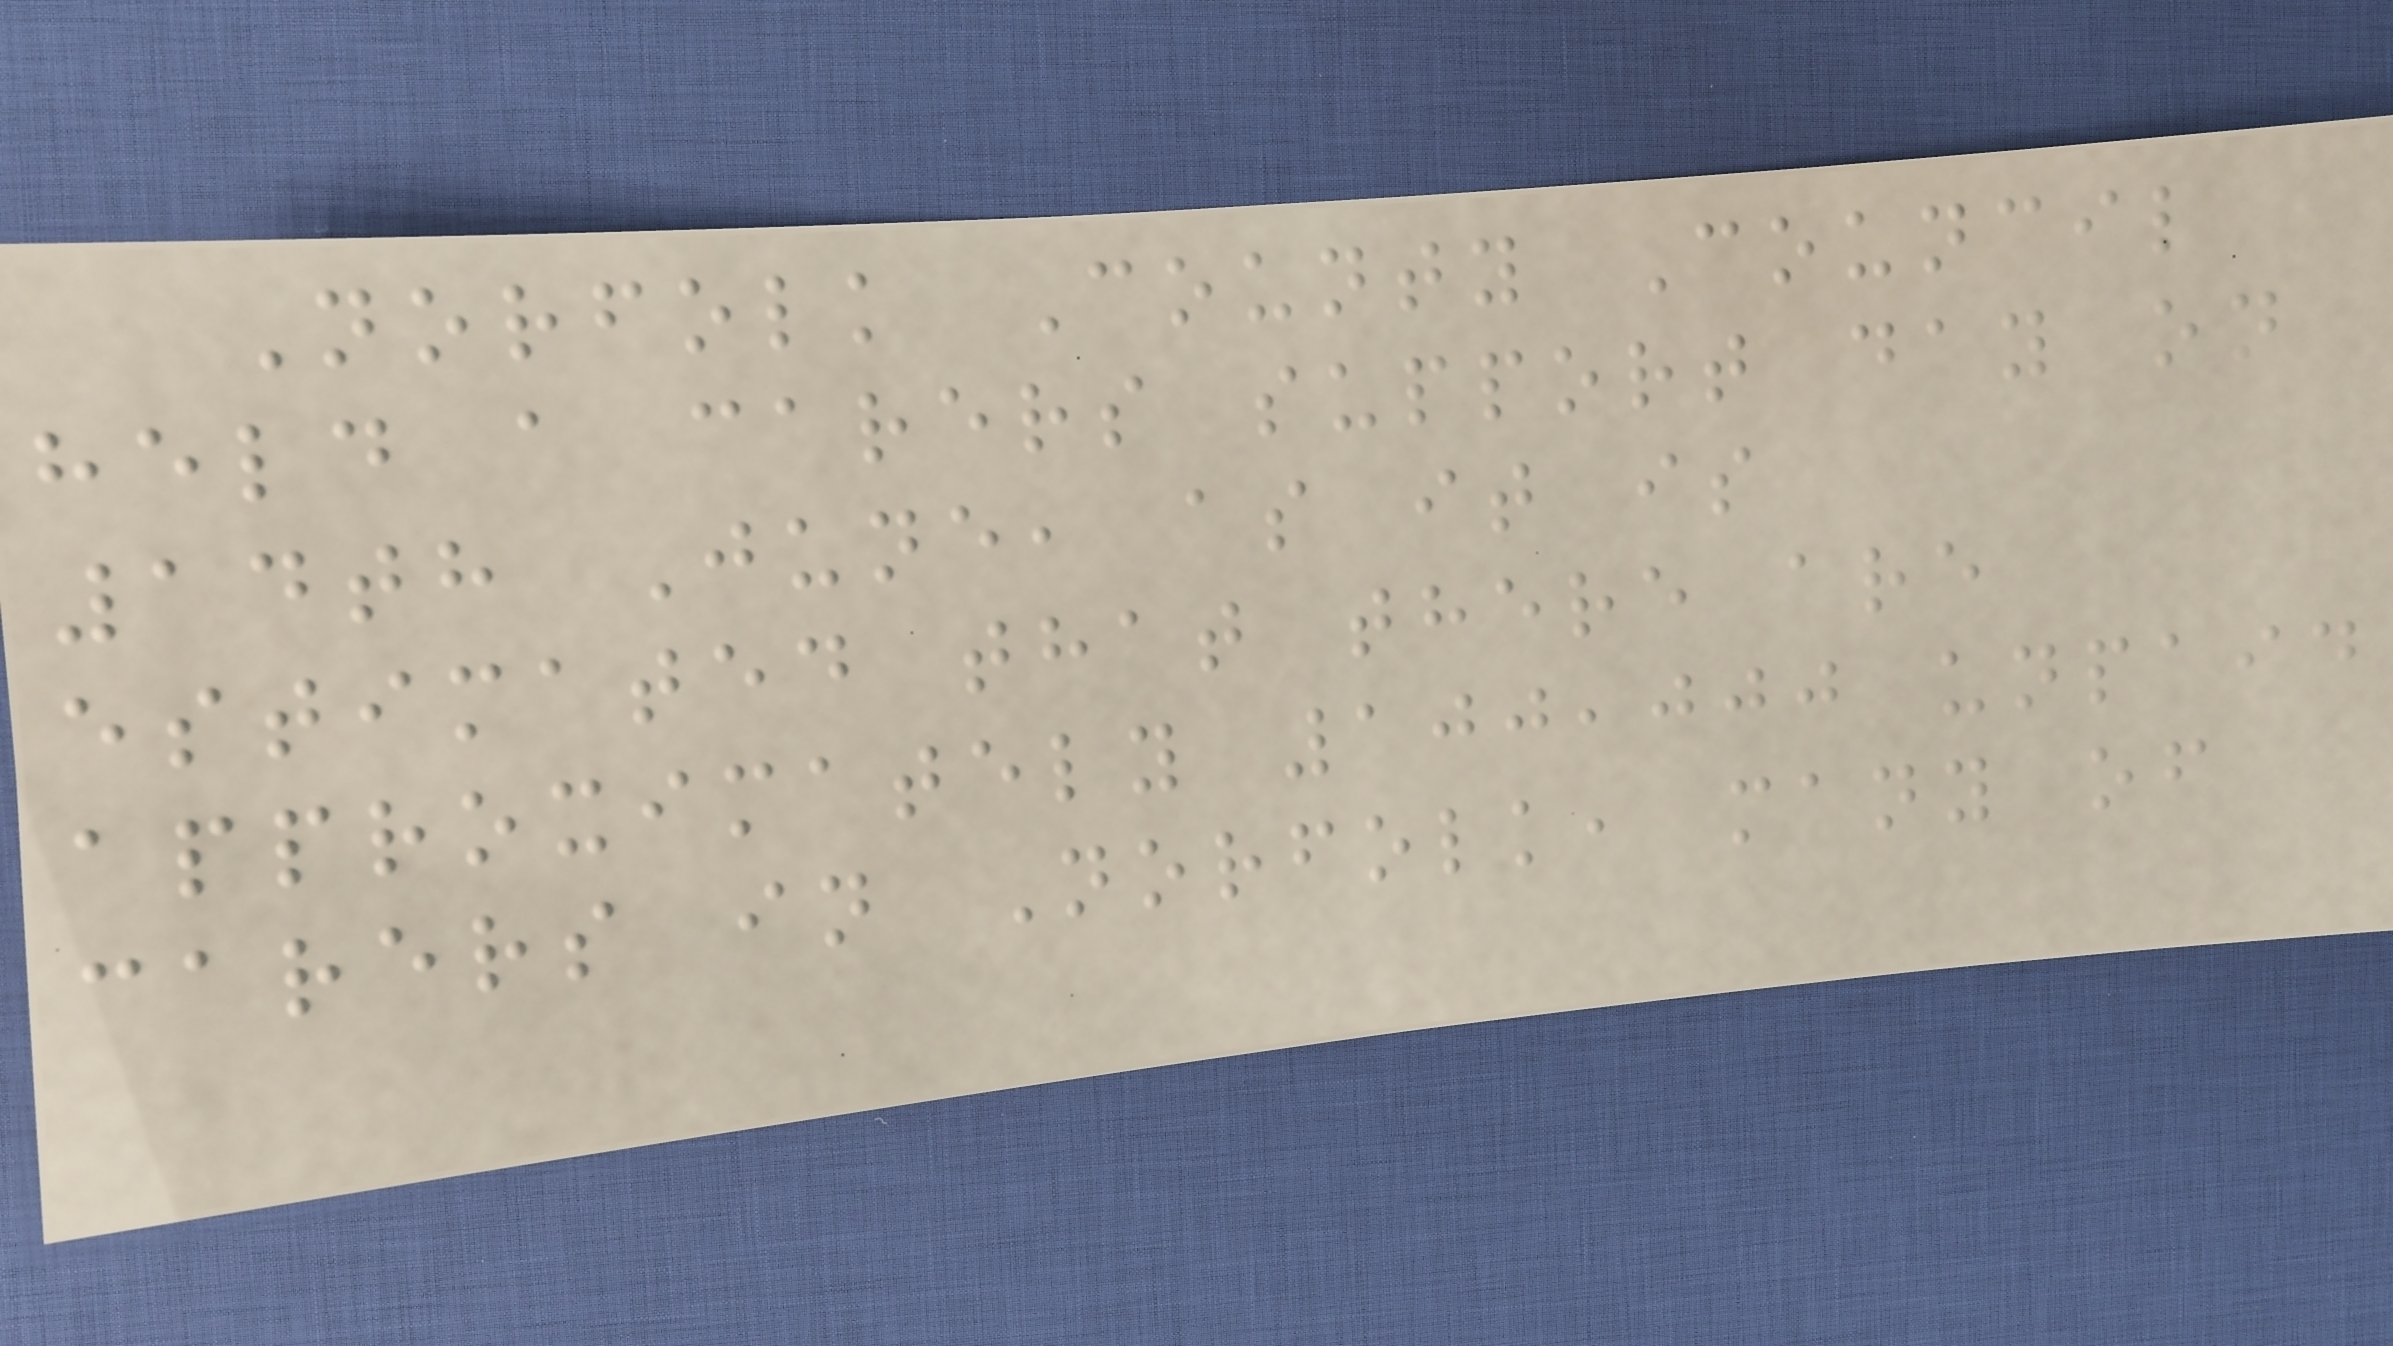Norfolk County Council
held a carers support day on
14th June, as it is
estimated that there are
approximately 100,000 unpaid
carers in Norfolk, many of
